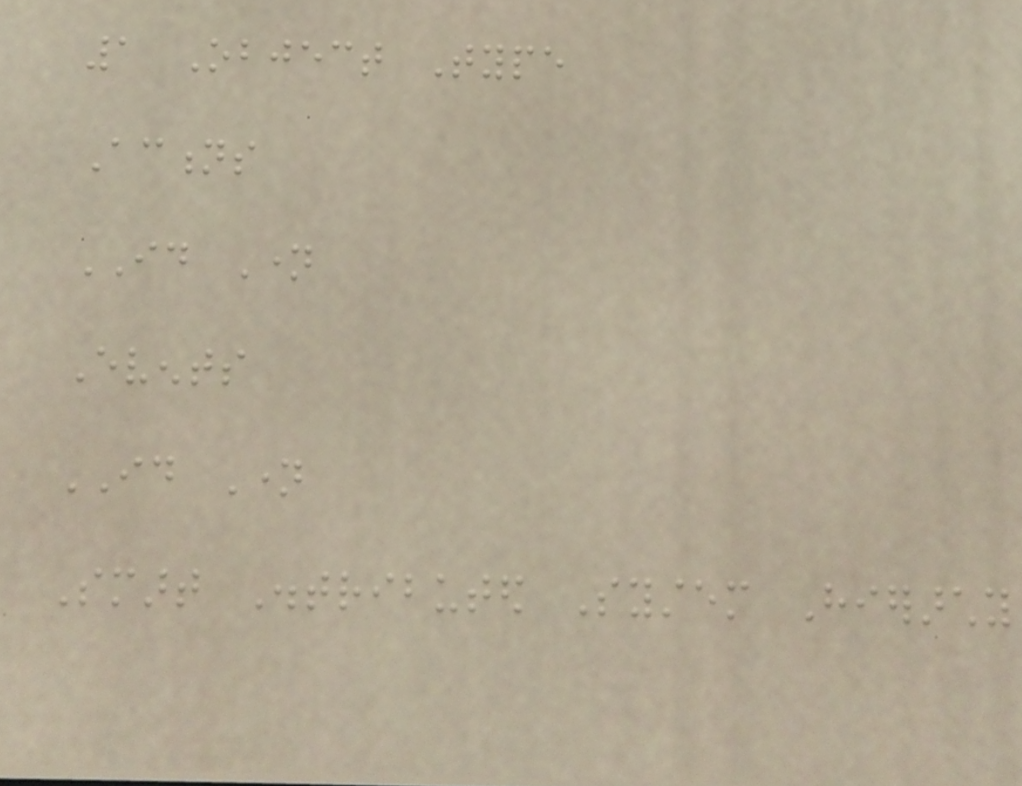1 Object Type
Actions
ID Name
Events
ID Name
Smart Distributed System Hierarchy
